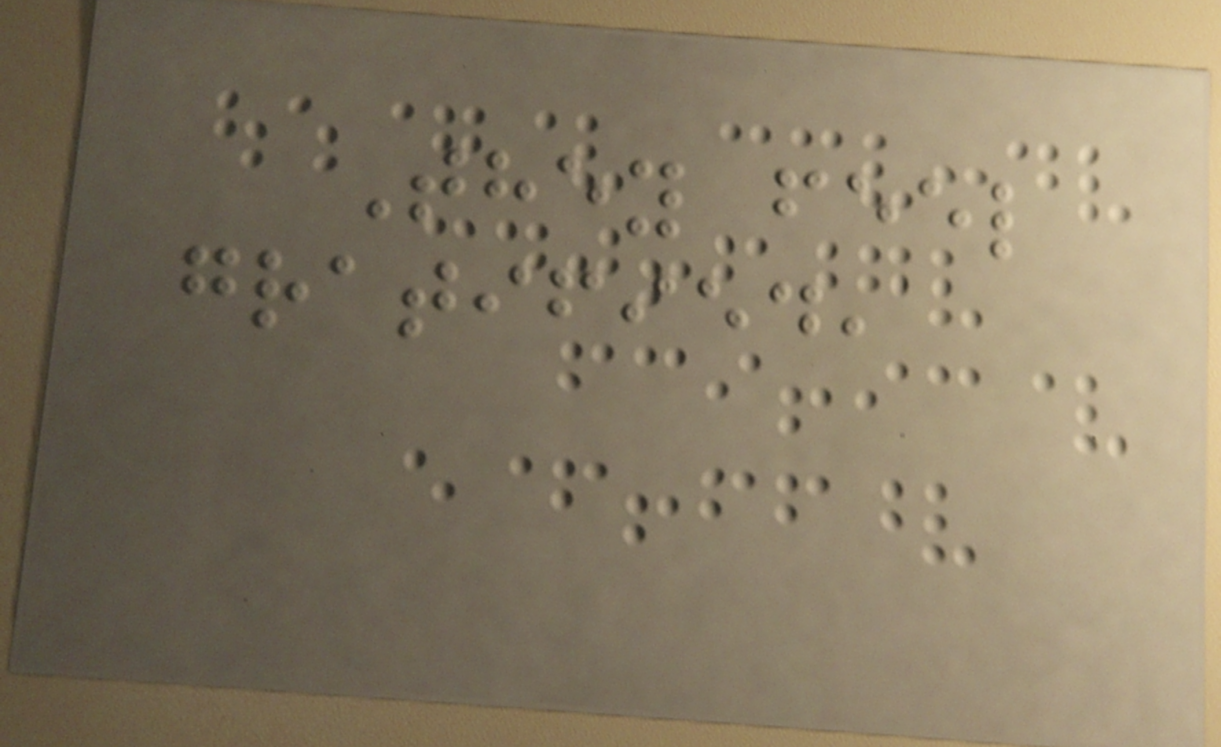They feel
gratified,
